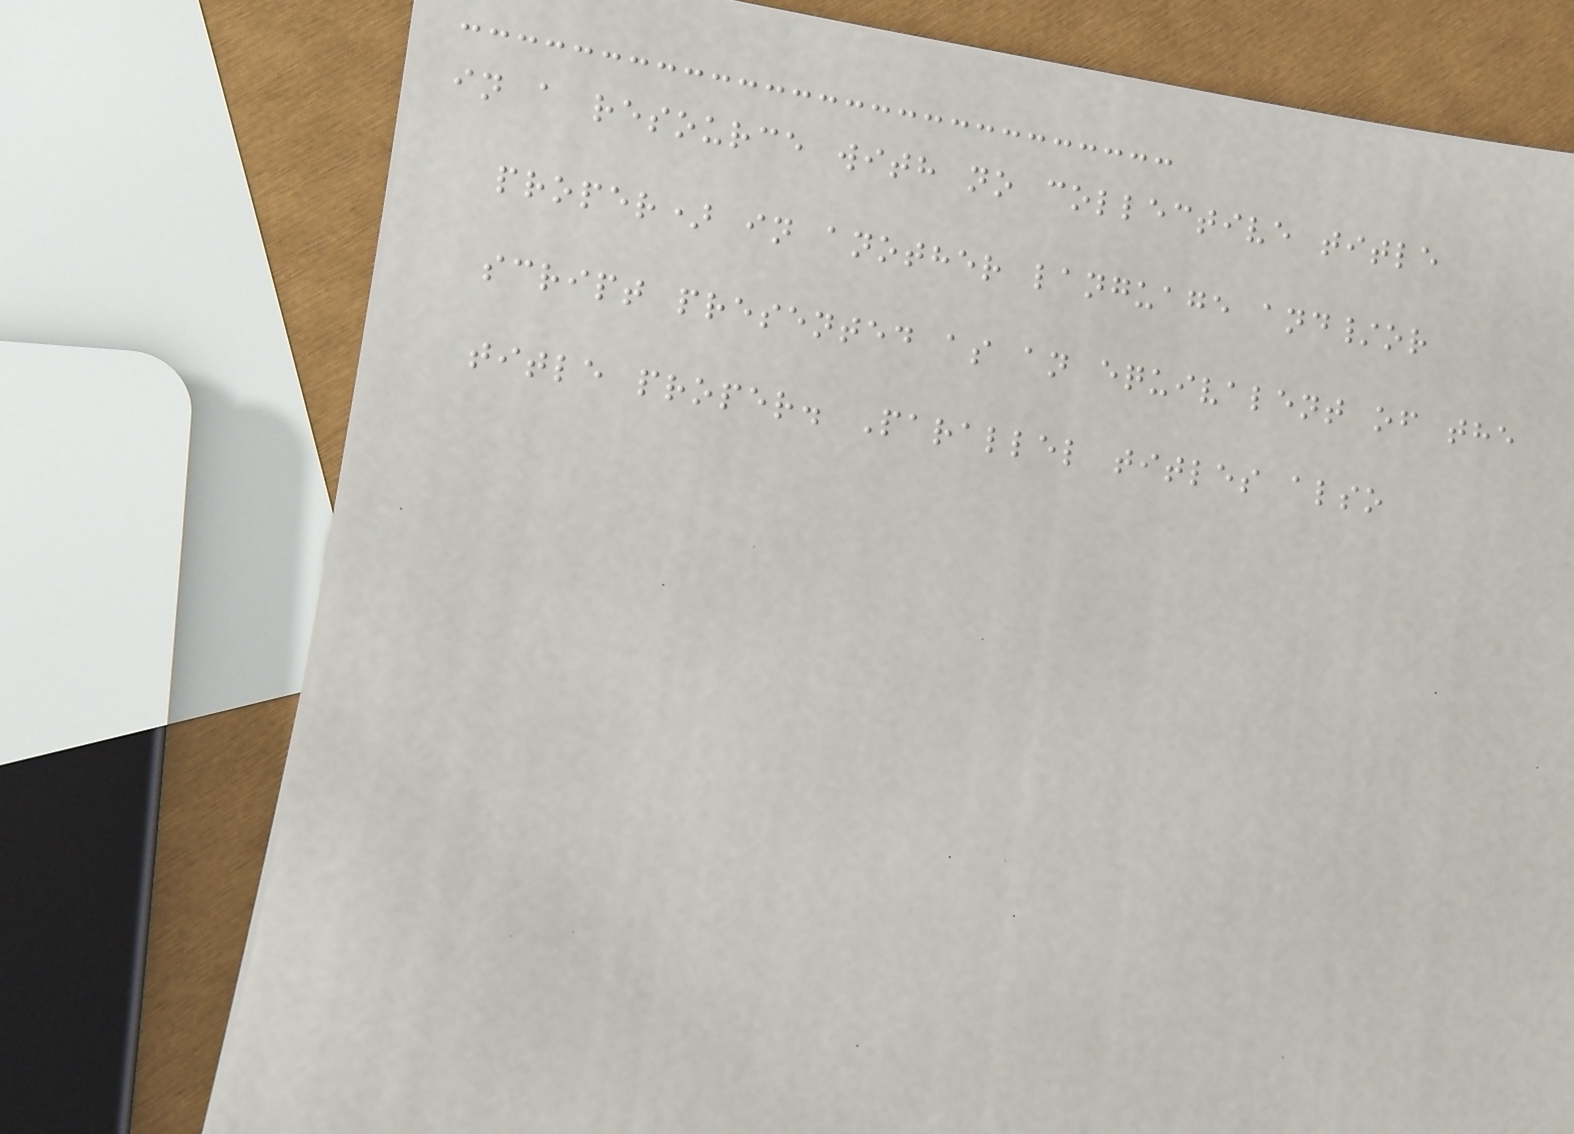in a resource with no collective title
proper) in another language and/or
script presented as an equivalent of the
title proper. Parallel titles also
